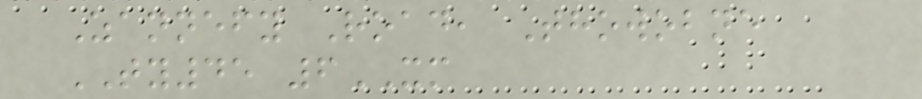Zannefy Road, Thowobne
TY45 6XM
